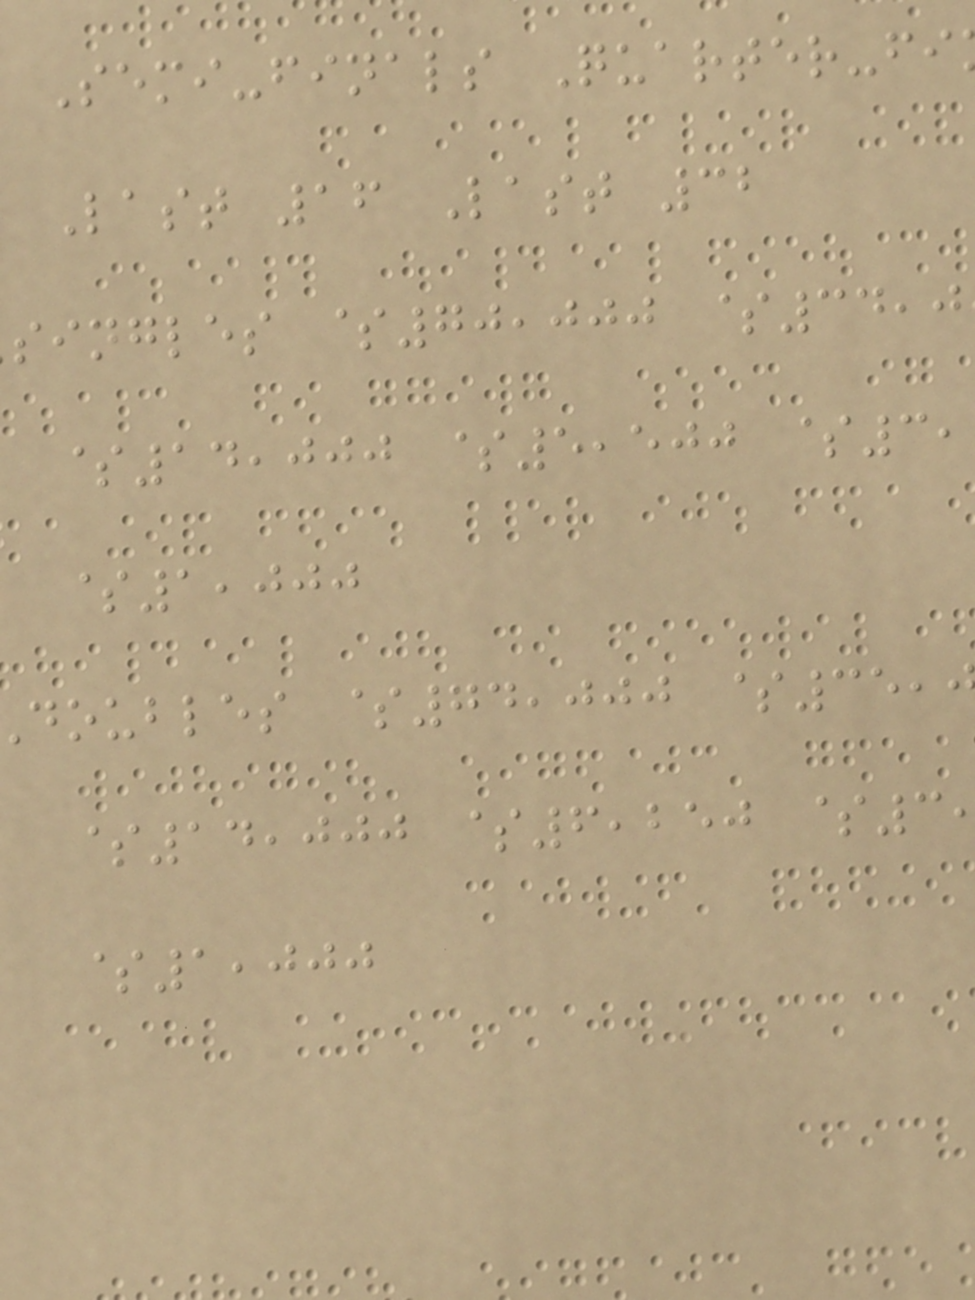Semi-finals Quarter-fi
Last 16 Last 32
singles $70,000 $34,0
$14,000 $5,500 $3,
$1,000
doubles $74,000 $35,
$14,000 $6,250 $3
$1,000
